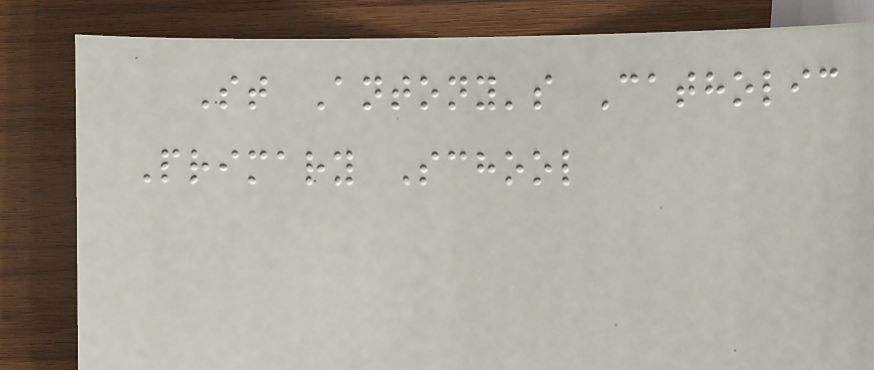St Antony's Catholic
Primary School
